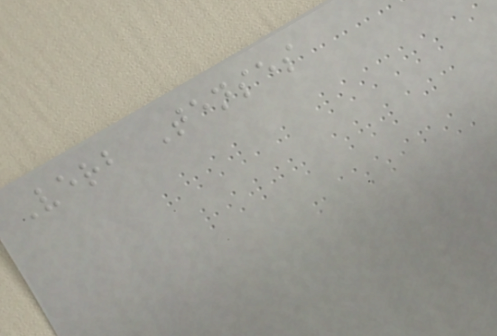Verb Tenses
